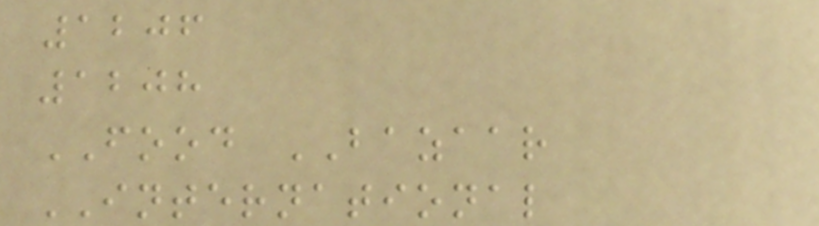1206
1208
FOOD BAZAAR
INTERNATIONAL
